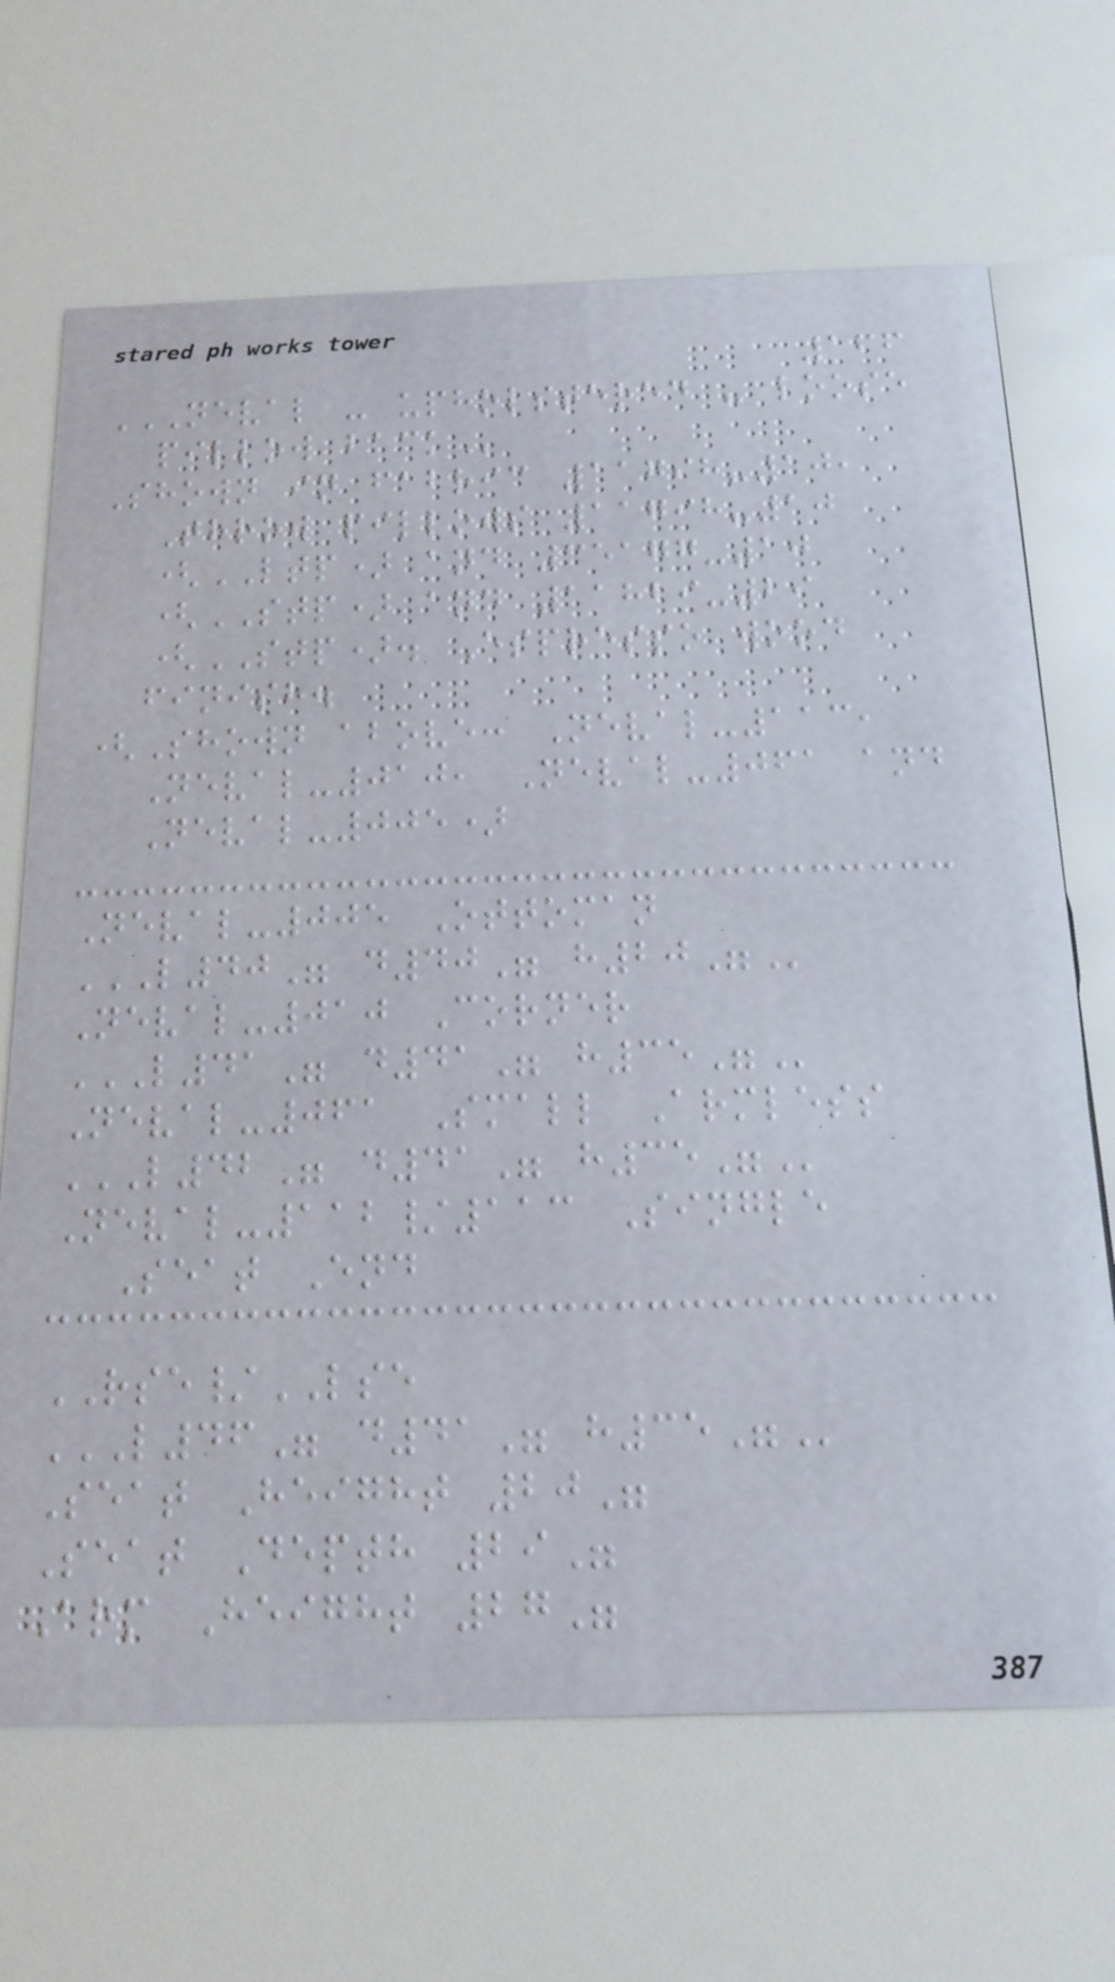166
NEVAL - UPHOLSTERED - LOOSE
PILLOW BACK
Shown in fabric 11798-10,
Throw pillows 11798-10
(LTP) and 35177-10
(STP) and 11829-29
(STP). Espresso wood
finish.
(Shown above: Neval-113,
Neval-010, Neval-061 and
Neval-005)
Neval-005 Ottoman
L40" D40" H20"
Neval-010 Corner
L41" D41" H35"
Neval-061 Small Armless
L42" D41" H35"
Neval-112/113 Single
Seat End
RSE/LSE
L46" D41" H35"
Seat Height 20"
Seat Depth 29"
Arm Height 27"
